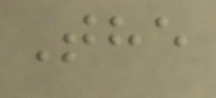The
